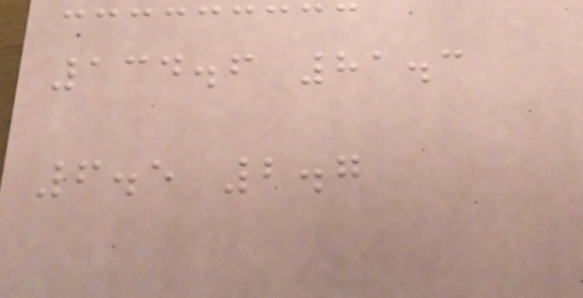134.6 81.3
6.5 2.7
